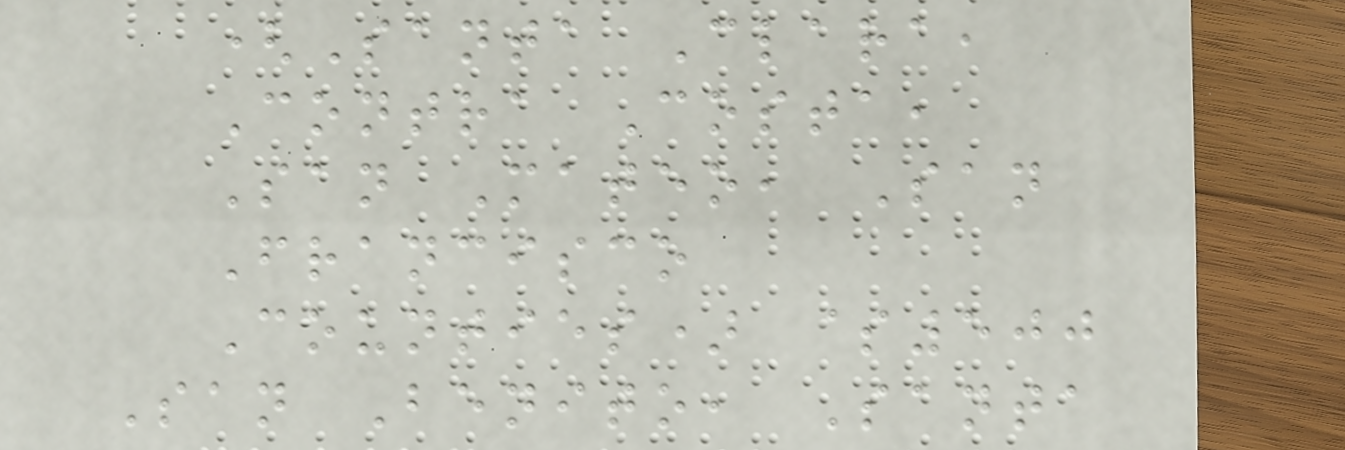(Santa Clara,
Contra Costa,
San Mateo, San
Francisco
Counties) $500
San Benito, Santa
